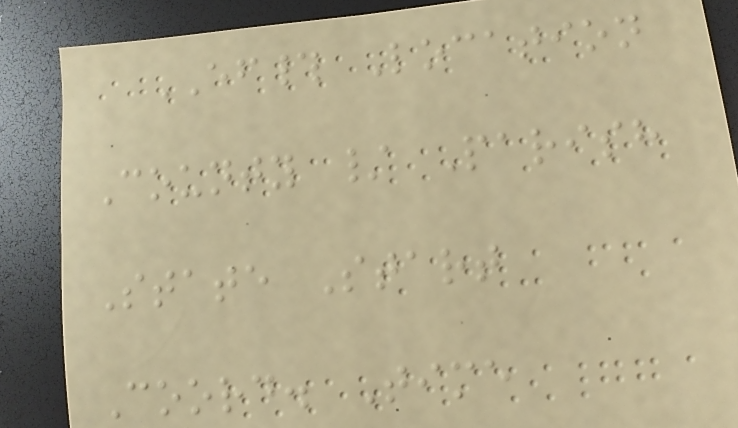EF# Location
County / Parish
State Start
Coord. Time
